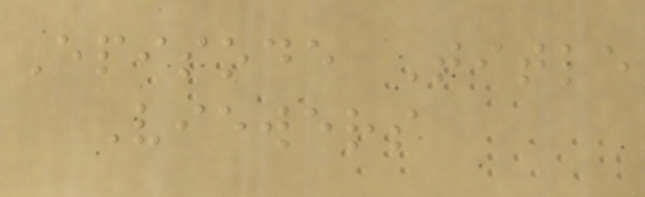Episode Title
Viewers
